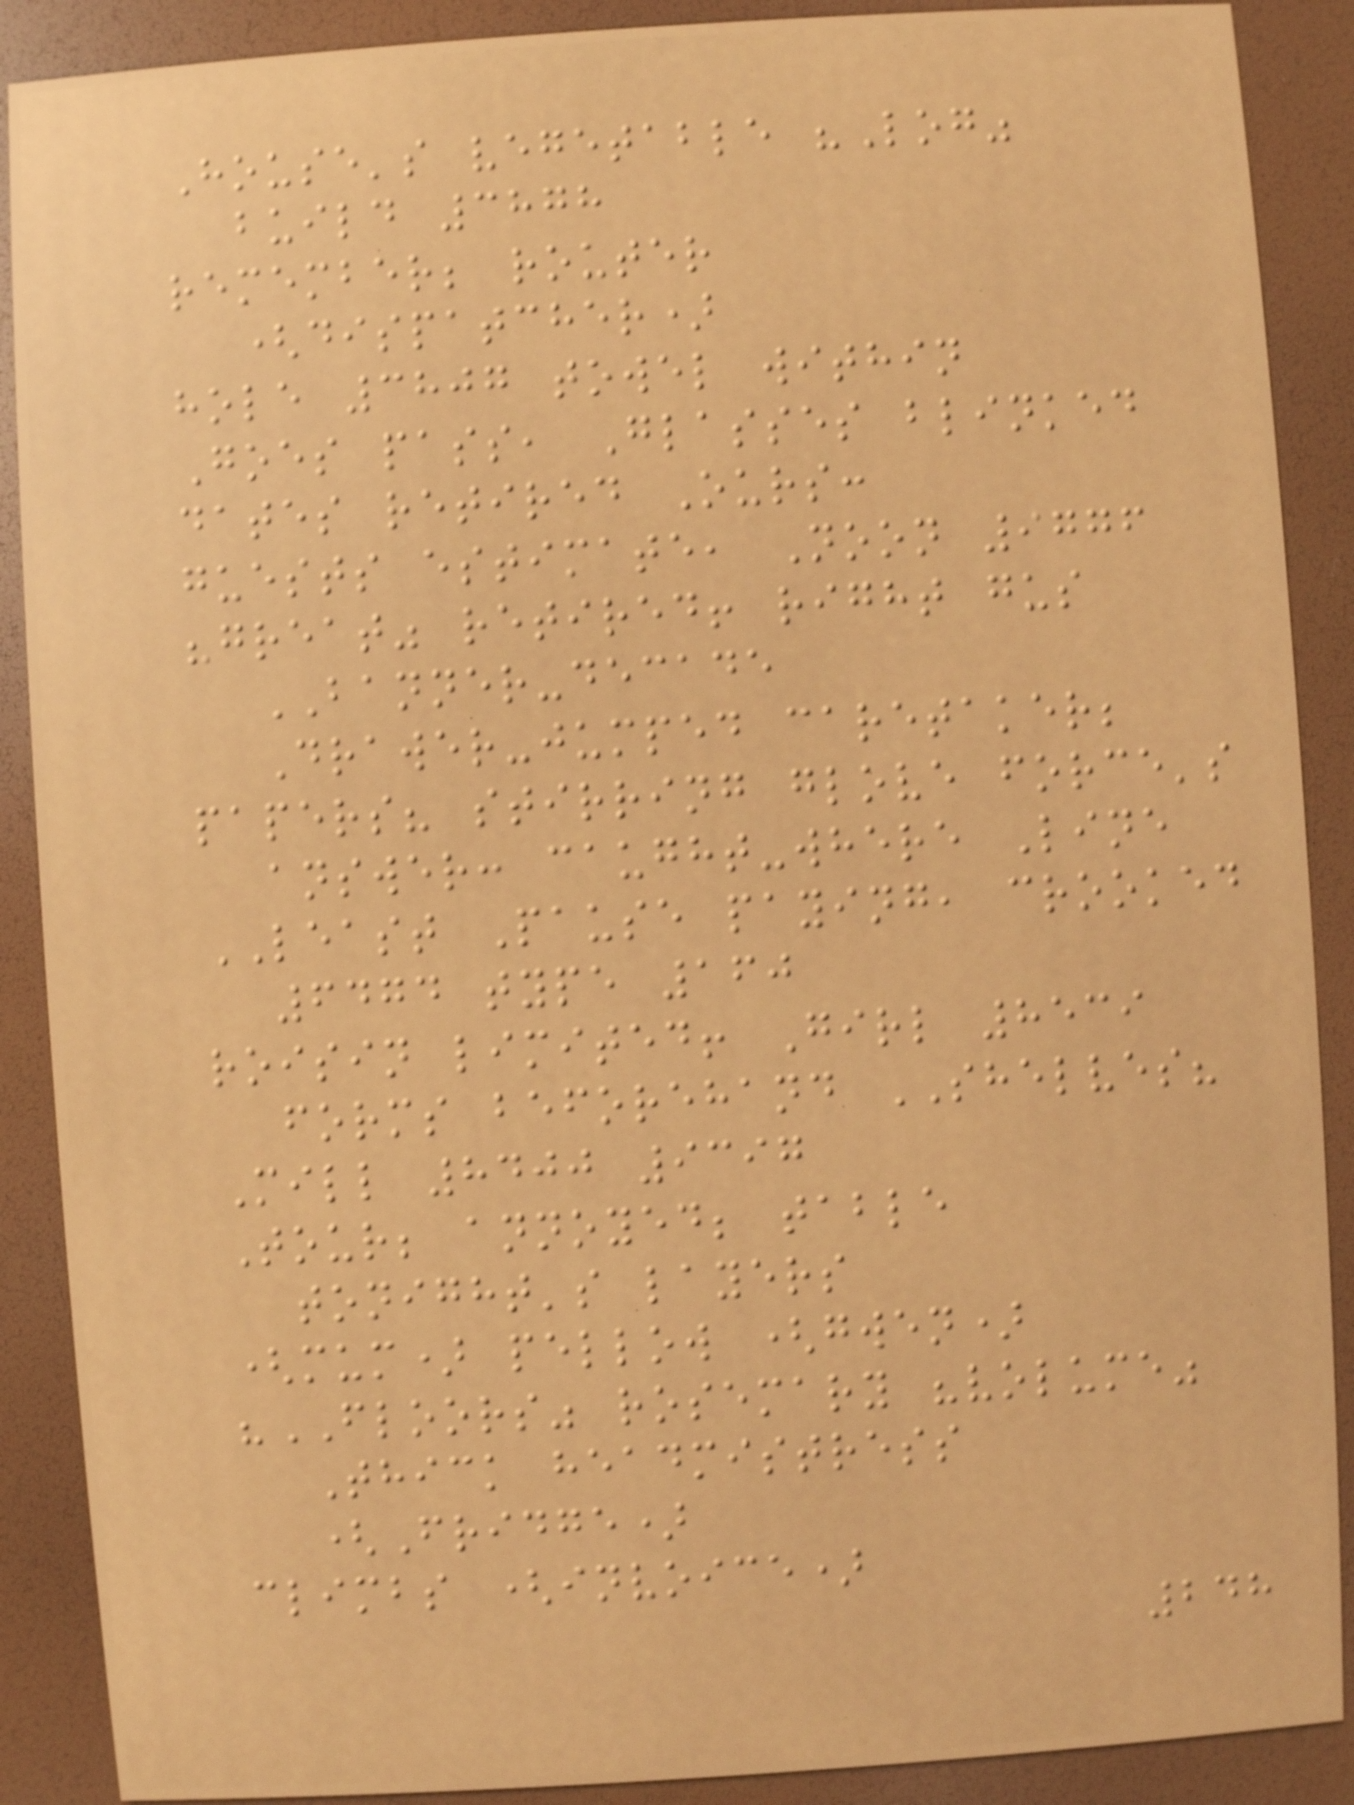House's vegetable "Log"
build 3878
remember; router
(dispatcher)
hole 3807 towel within
Goes pass, Glasses blinked
dates retired Ours:
guests estimate, Noon 9776
"great" retired! right gus
BANNER-decade
Drawer-jumped caretaker;
papers? stirring glove force's
answer: caught-where Line
LEAST Pause paying, crooked
6474 type 160
roisin limited! Girl 8539
forms beforehand SHELVES?
Mill 8400 9397
Tour; annoyed; table
tonight's layers
(mum) pellow (gwen)
"FLOORS" rosemary "volume"
Thick headmistress
(Fridge)
climbs (invoice)
248
